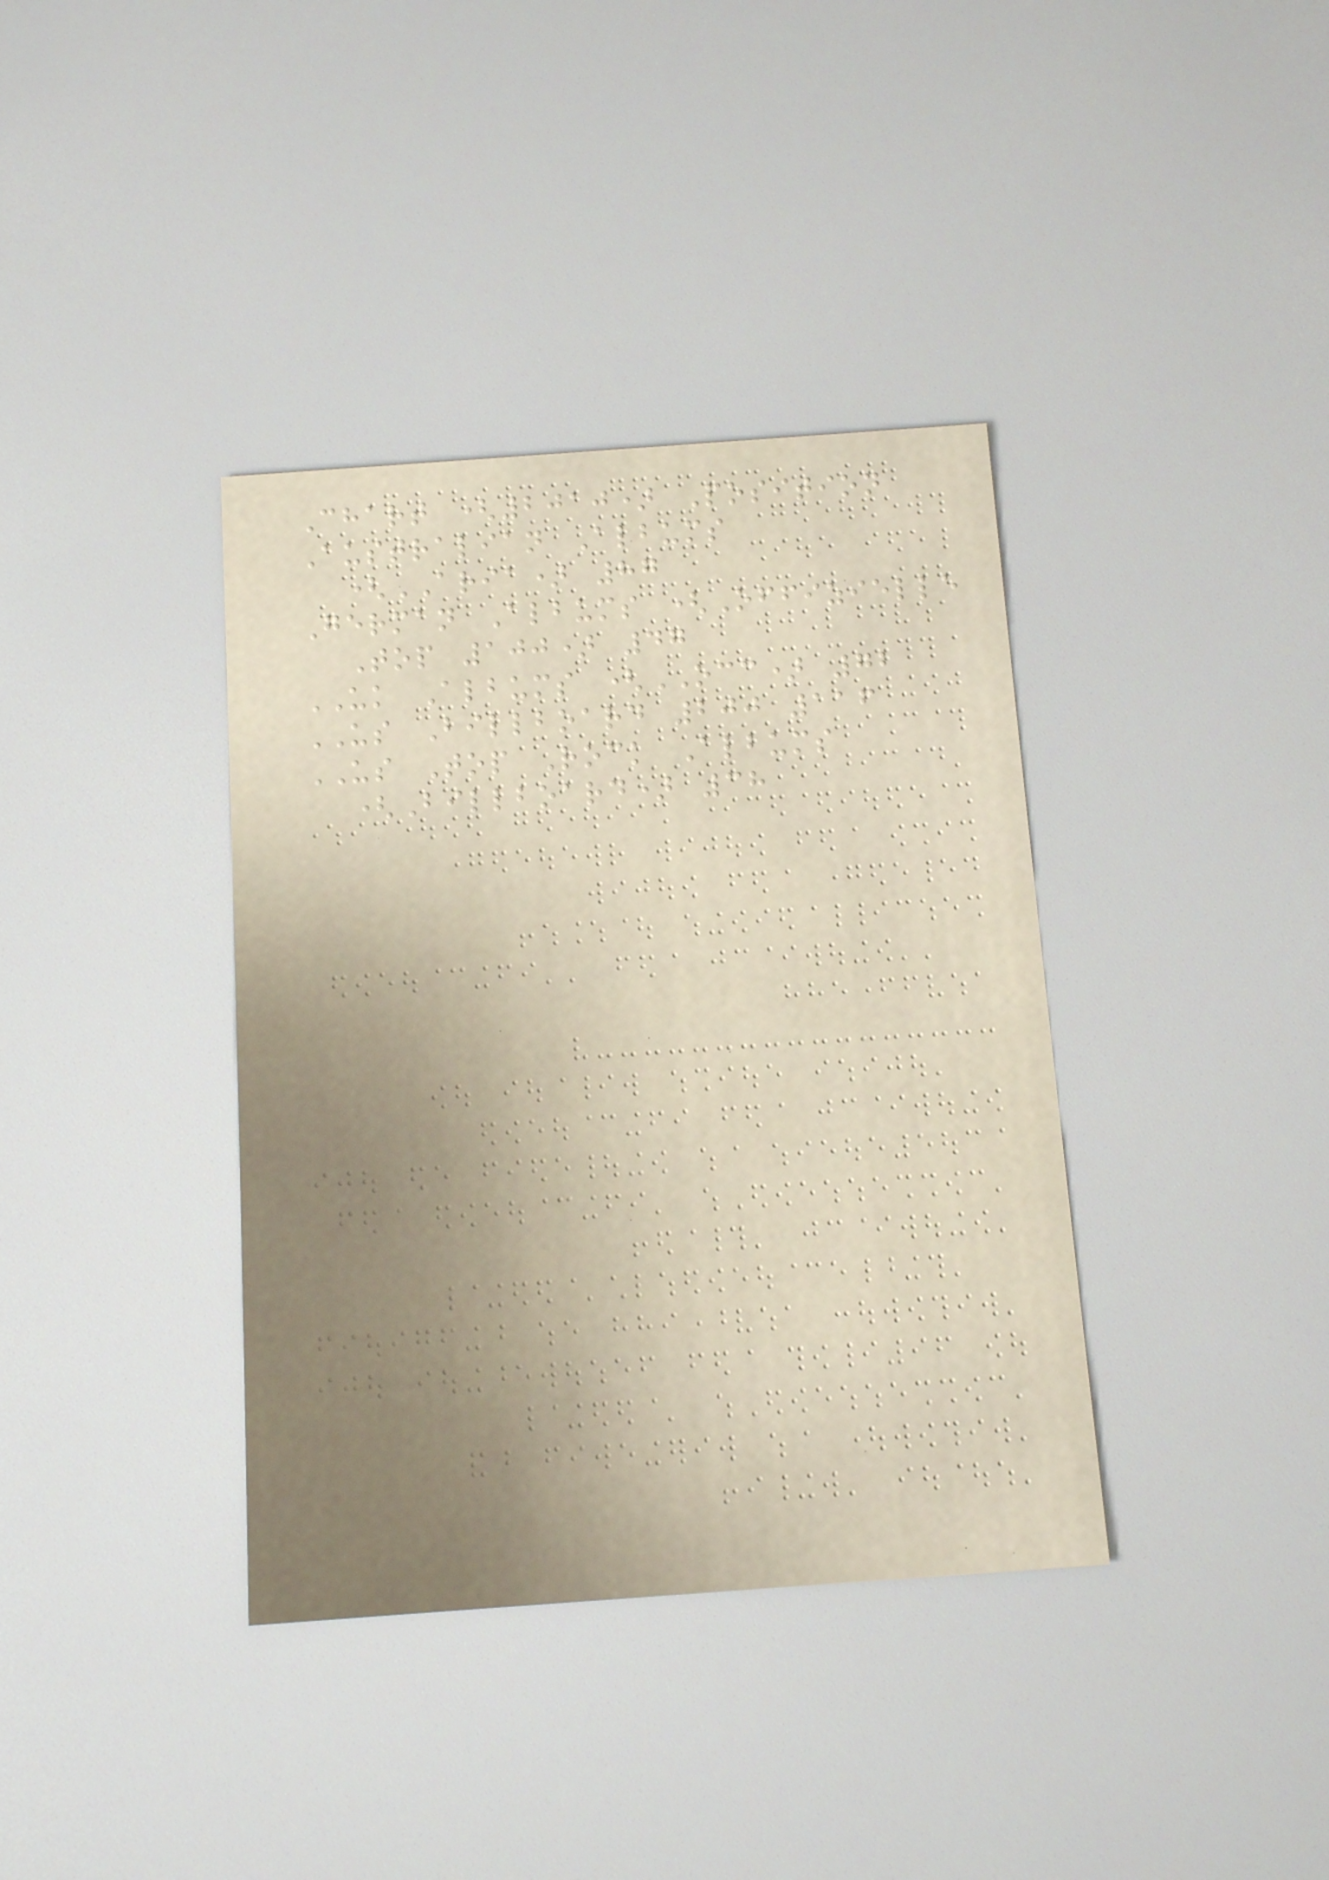Chart (2010) Position
Australian Albums
(ARIA) 87
German Albums (Offizielle
Top 100) 47
UK Albums (OCC) 72
US Billboard 200 116
US Top Rock Albums
(Billboard) 38
